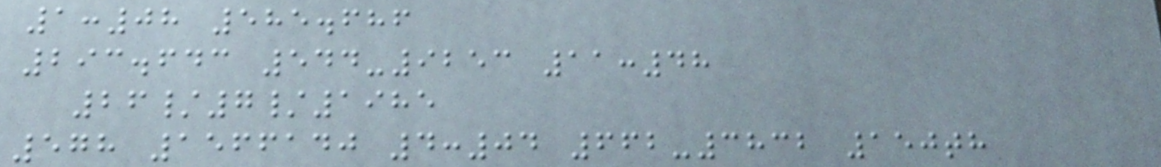1:08 585.686
293.643 544-9253 11:48
26/7/1985
578 1566140 4:04 662-3832 150th
